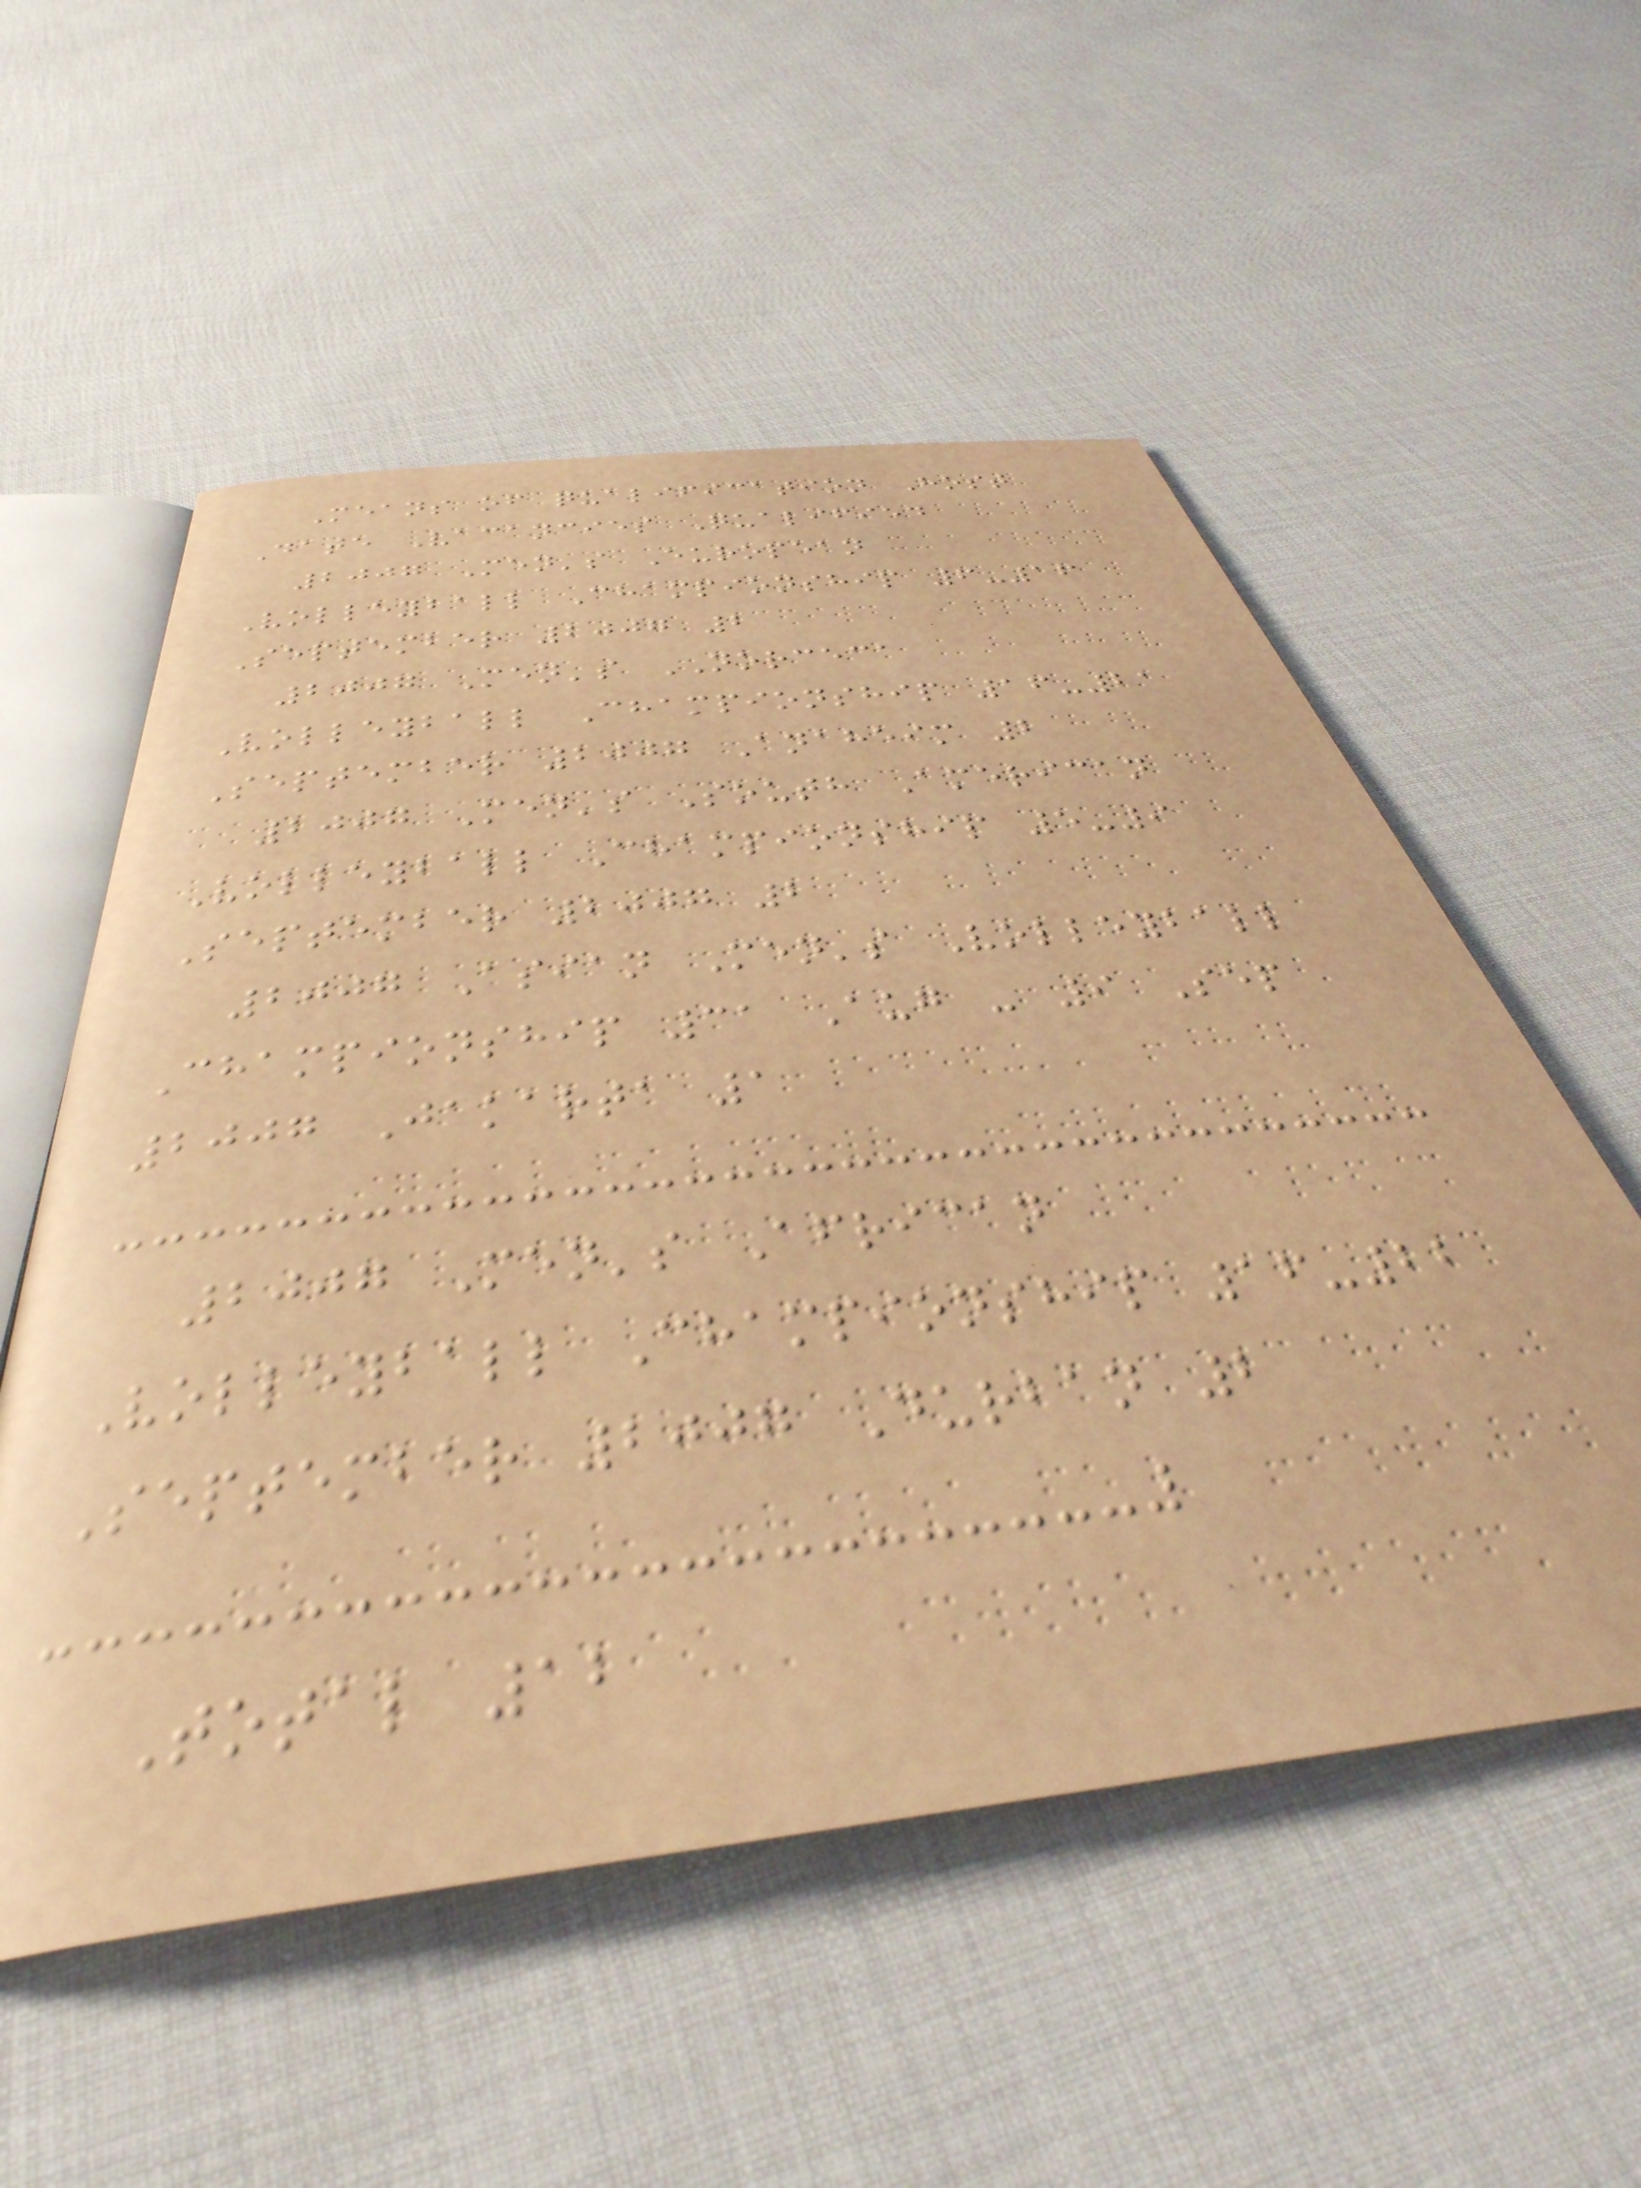Means of qualification Host
Date Vacancies Qualified
2007 Men's European
Volleyball Championship 6-16
September 2007 2
2007 Men's NORCECA
Volleyball Championship 16-21
September 2007 Anaheim 2
2007 Men's South American
Volleyball Championship 5-9
September 2007 2
2007 Asian Men's Volleyball
Championship 31 Aug - 9 Sep
2007 Jakarta 1
2007 Men's African
Volleyball Championship 16-22
September 2007 Durban 2
Total 12
